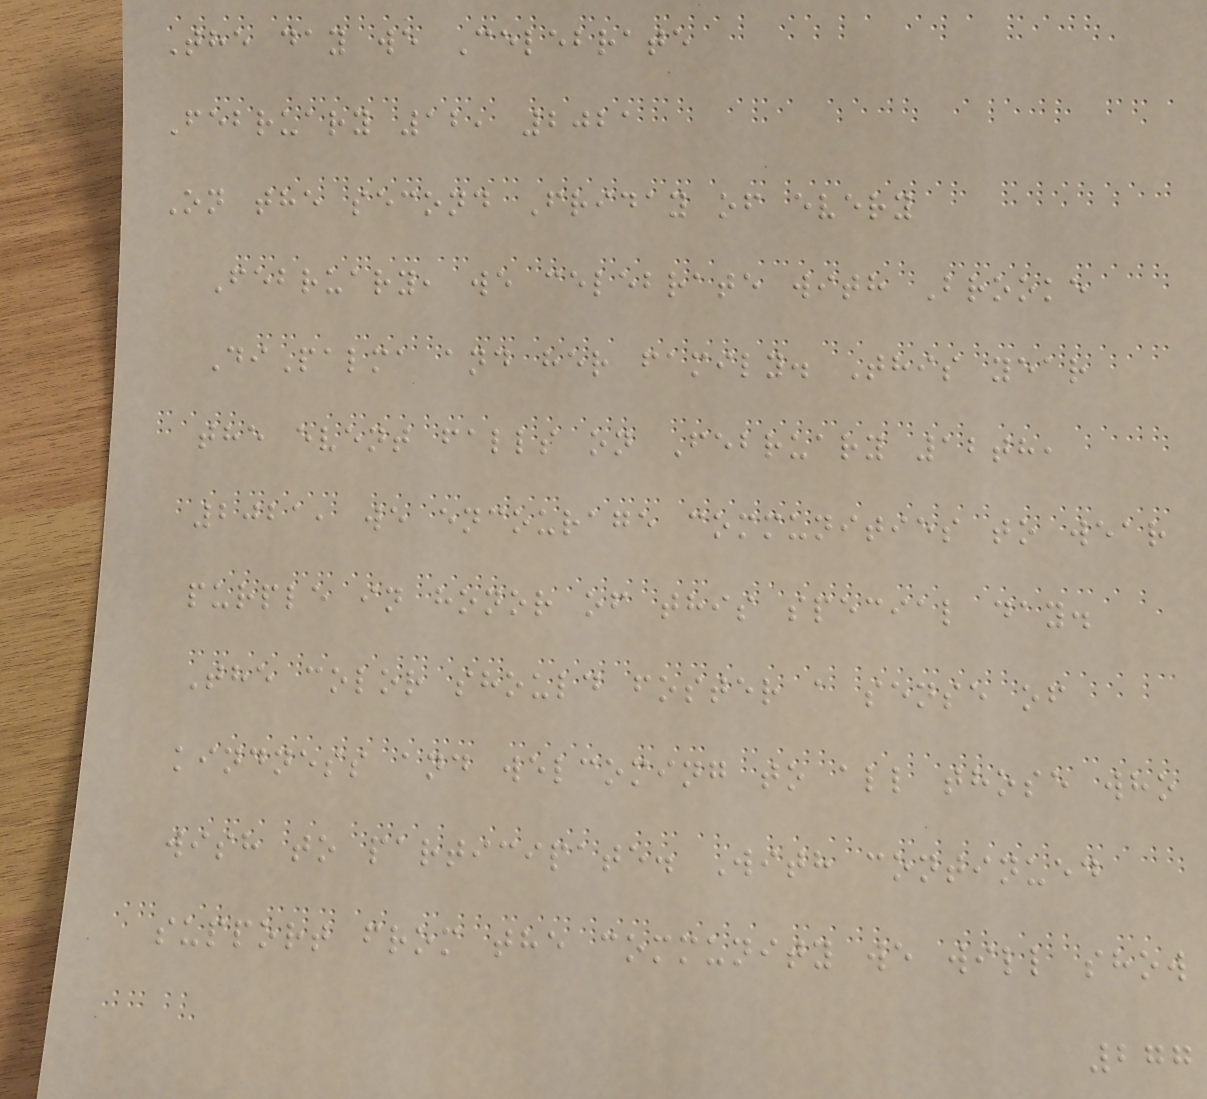The day we Celebrate
February 12, 2021
On the second Friday of every
February, we celebrate with Brooke
DiPalma and her family. This year
the event falls on February 12th,
2021, we encourage communities to wear
purple in honor of this special day.
The color should foster a sense of
kindness and welcoming to all those who
wish to participate. With continued
support from the community we will show
277
